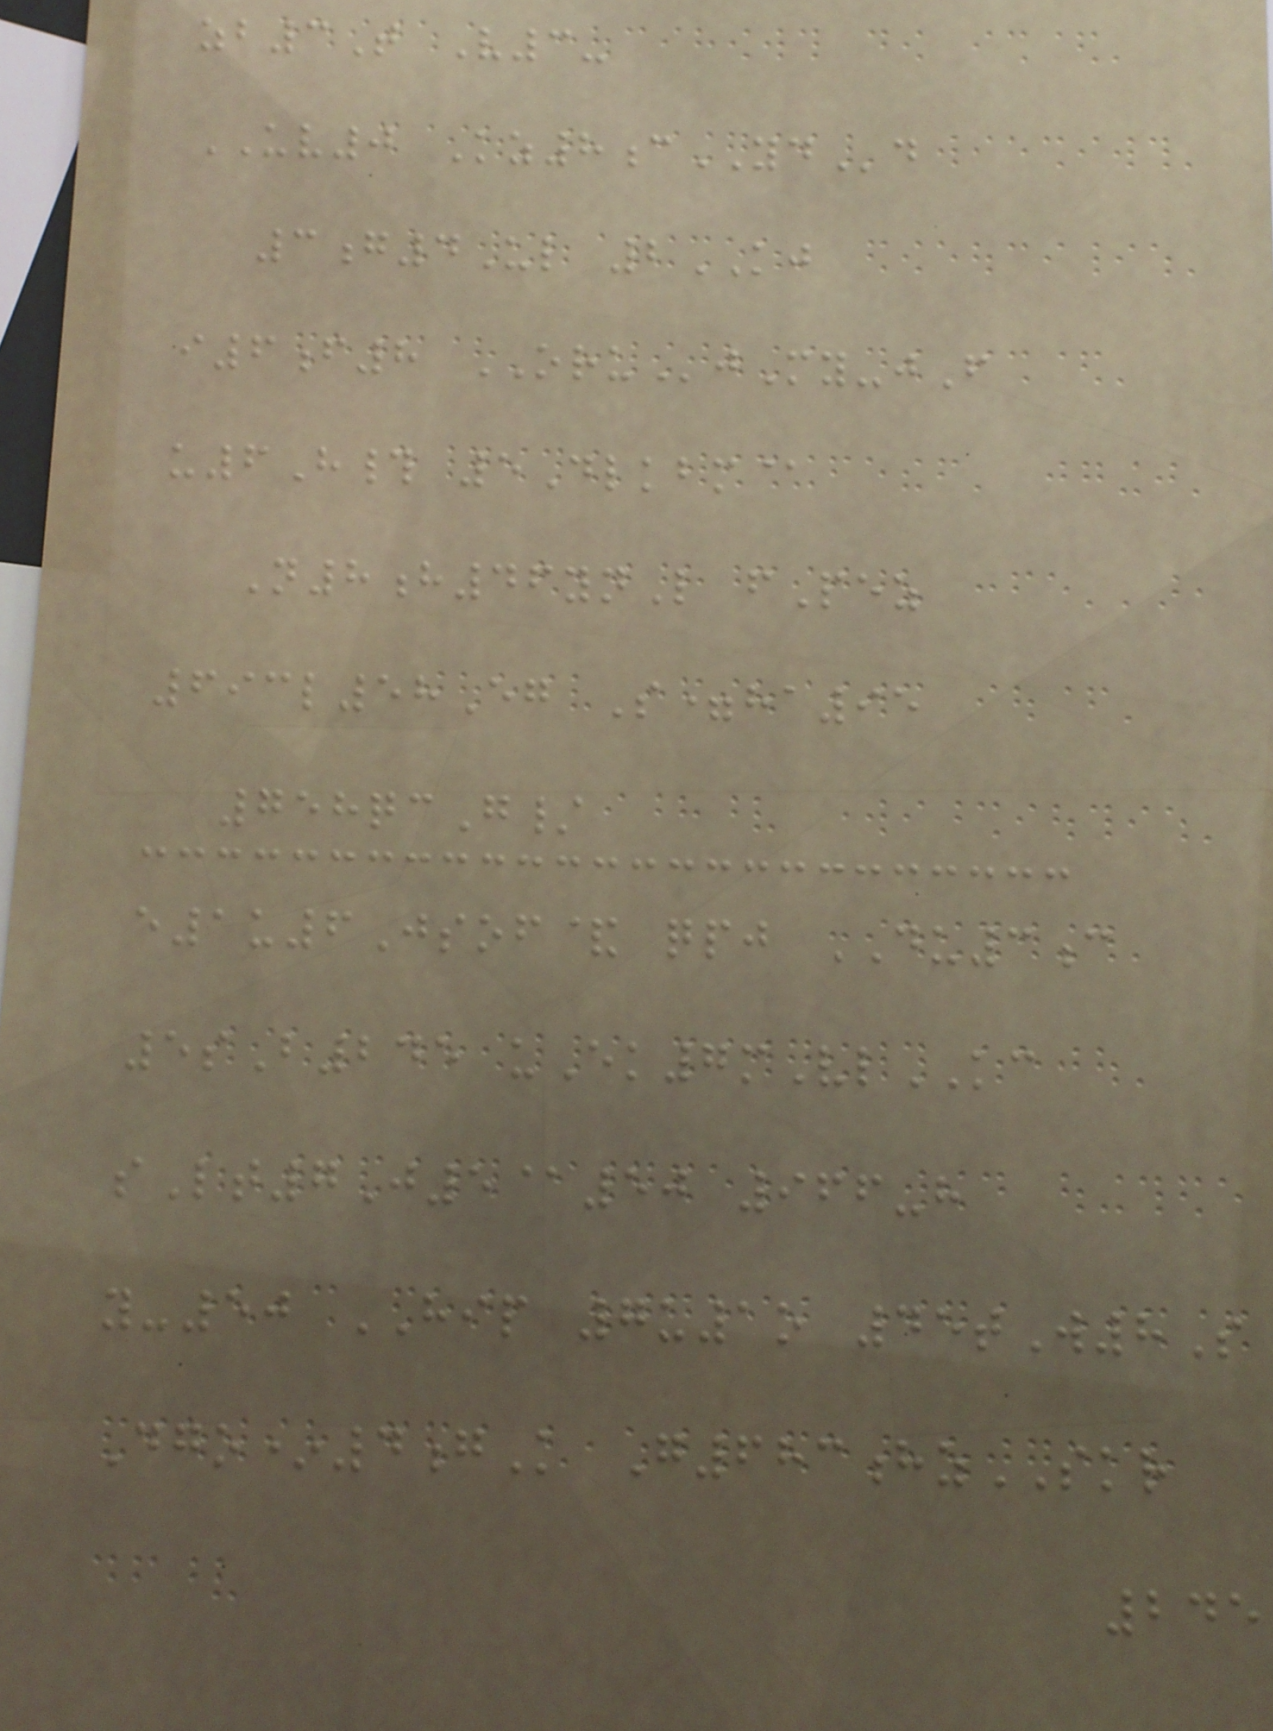zb3T V3-
UV0 Kz8cYDd
3g4Ul 2KJ
i6f8 ORUjMy-jF
u6H# 5Dlkbm@
N8h46ynL fPez
693l58Eg S=ha95
758qcG/
e1u6Jsof& qpj DU3c
5sB245 uEk7mVlKC
sLt7J5@50 966-h
y-50 HIP 7u1o 45tW8S
Dgo*4gK G683hzSKR
245
